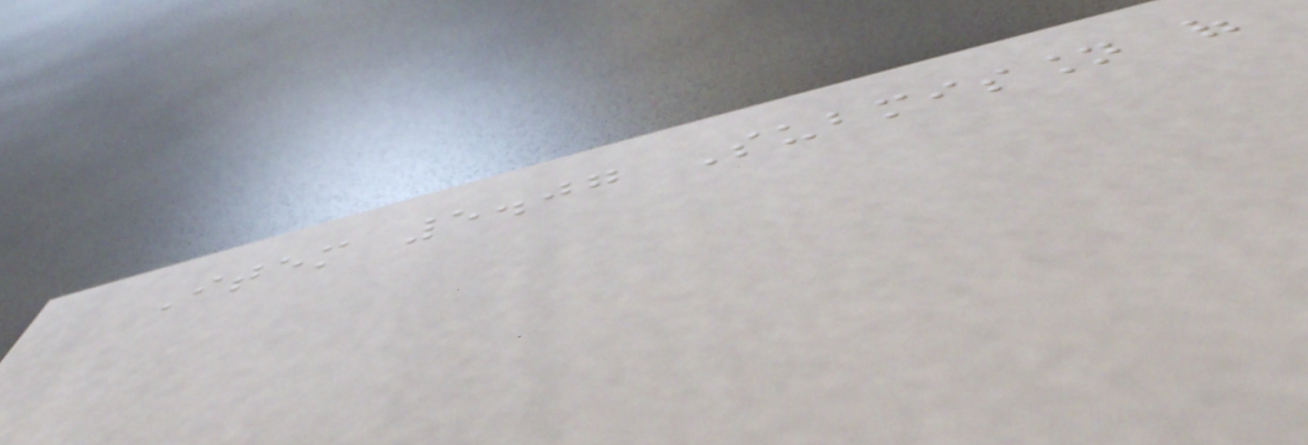Item 5.07 Submission of
